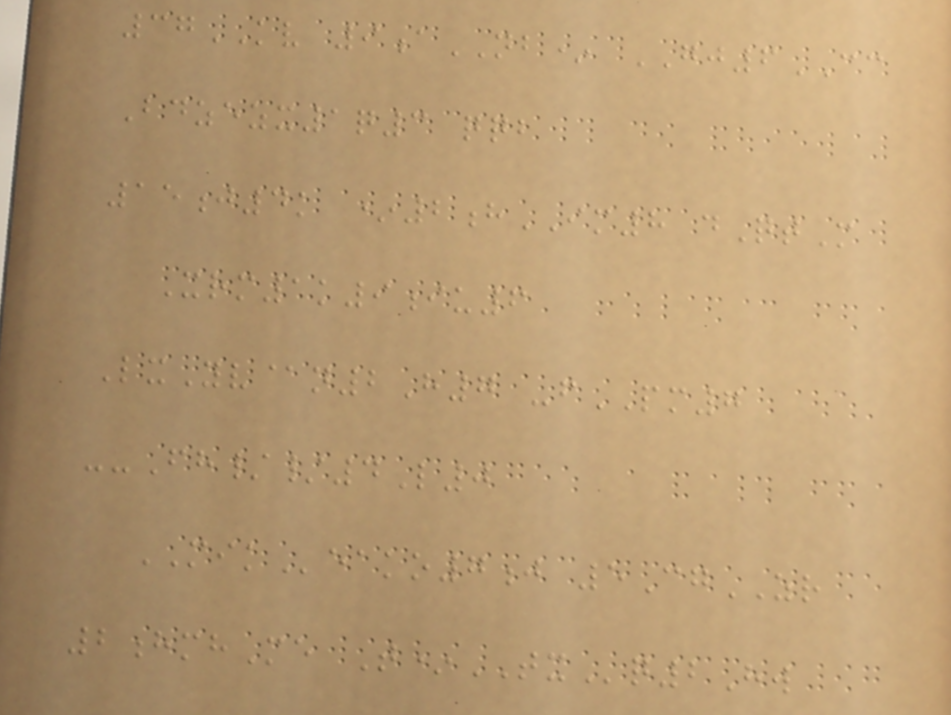37KV 9aNB* GJ6CC
Bdzezx1q3 qqb
15j4k *2hIM8 dQtM
Xrm1k9iu6
LxYv@n2H7 -fPM7
--Fh//4L0
MIKeako7j 5CgZR
2hmhMe T*TXq2Hw
